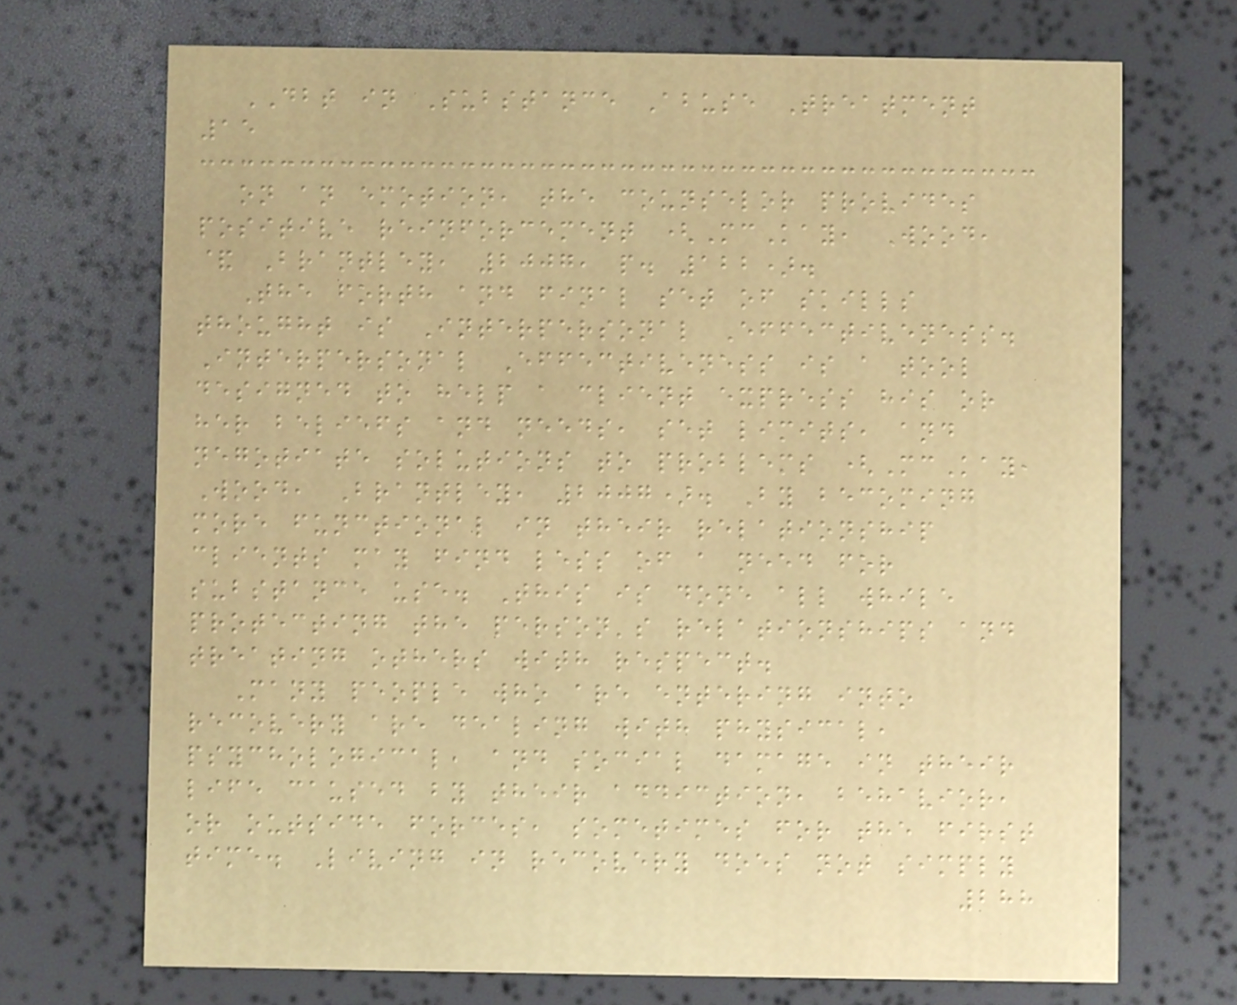DBT in Substance Abuse Treatment
15
on an emotion, the counselor provides
positive reinforcement (McKay, Wood,
& Brantley, 2007, p. 122).
The forth and final set of skills
thought is Interpersonal Effectiveness.
Interpersonal Effectiveness is a tool
designed to help a client express his or
her beliefs and needs, set limits, and
negotiate solutions to problems (McKay,
Wood, Brantley, 2007). By becoming
more functional in their relationship
clients may find less of a need for
substance use. This is done all while
protecting the person's relationships and
treating others with respect.
Many people who are entering into
recovery are dealing with physical,
psychological, and social damage in their
life caused by their addiction, behavior,
or outside forces, sometimes for the first
time. Living in recovery does not simply
288
